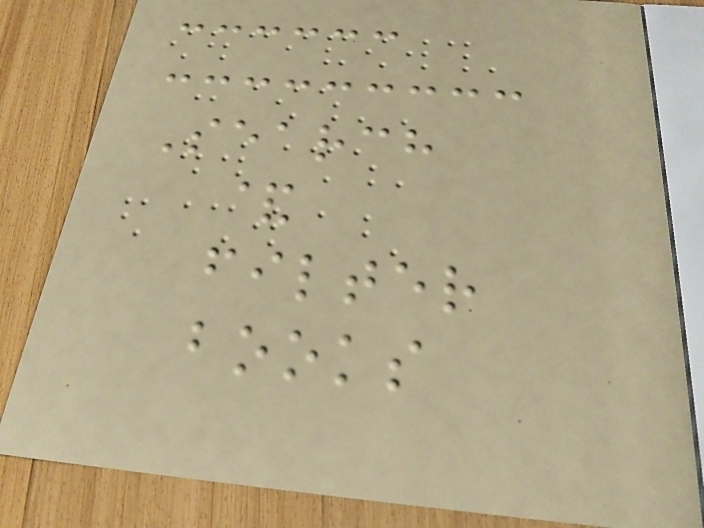Search
&
filter
books
